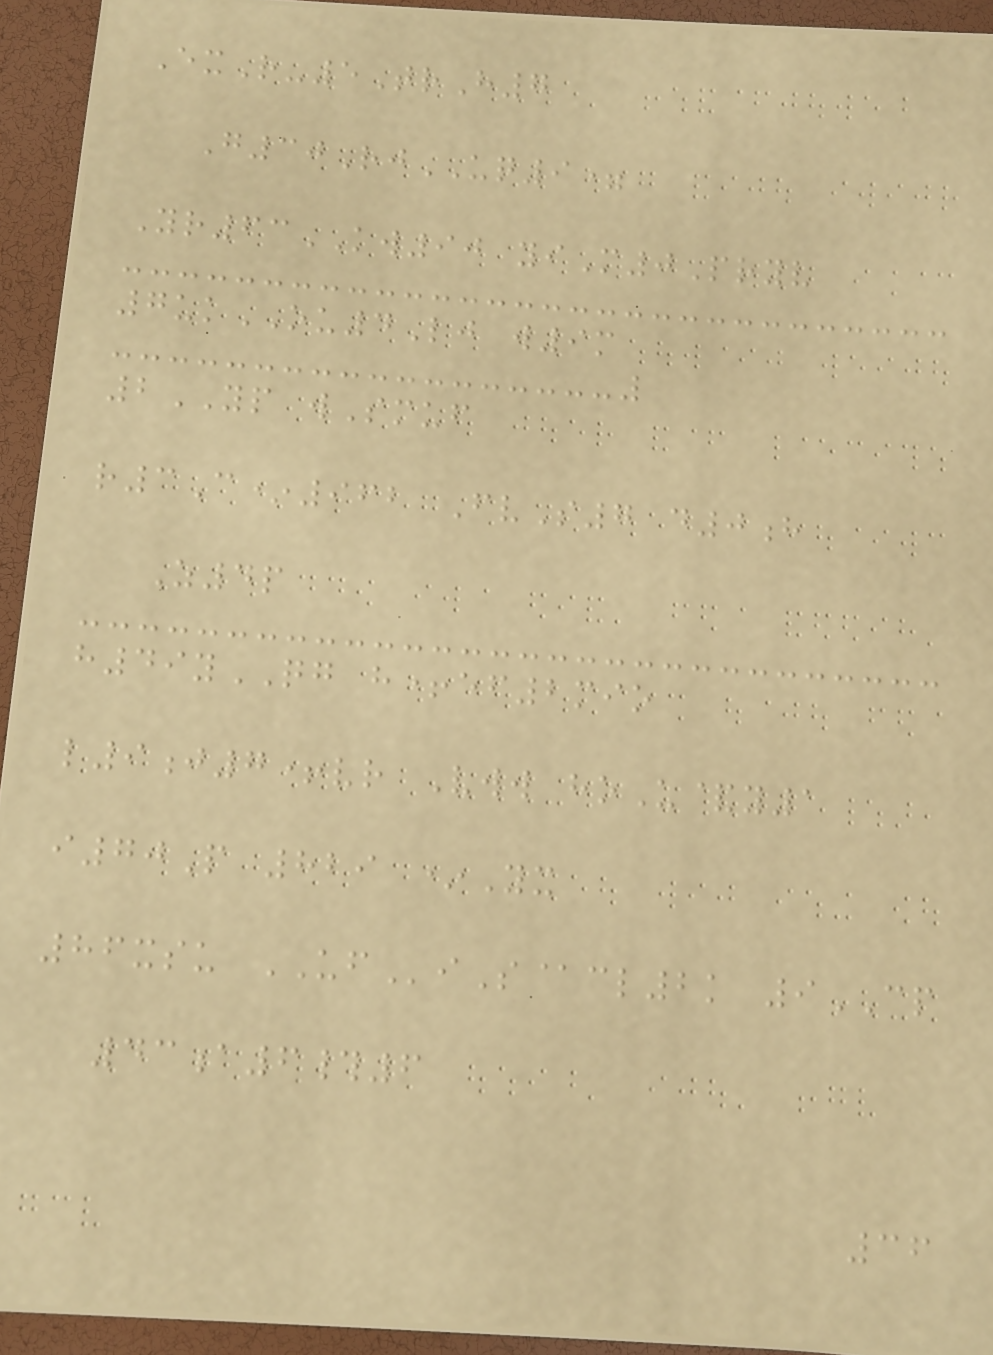ExR-5TrH7
G30RjUQ9=
Yr63KW90 yiM0Pryv
7ukOU4Lj w9m
2YP wSmuf
r3C*962 FvS7 d0h
Z4p
h49yQG h+ef2mio
l9j7+vr Vww hoU&y1
i70P 829 *Yx
86xsu UFiS@cl2k 9CP
43a6#6
36
